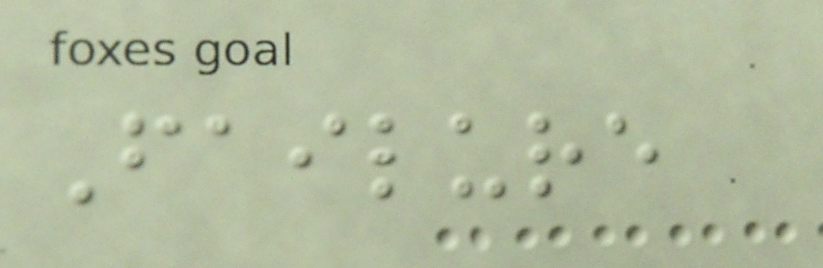Failure
